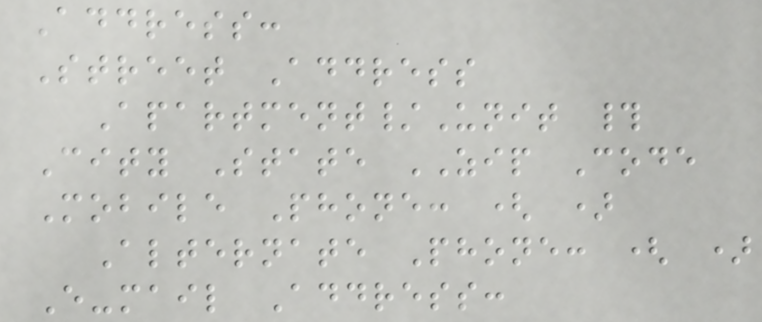Address:
Street Address
Apartment/Unit #
City State ZIP Code
Mobile Phone: ( )
Alternate Phone: ( )
E-mail Address:
